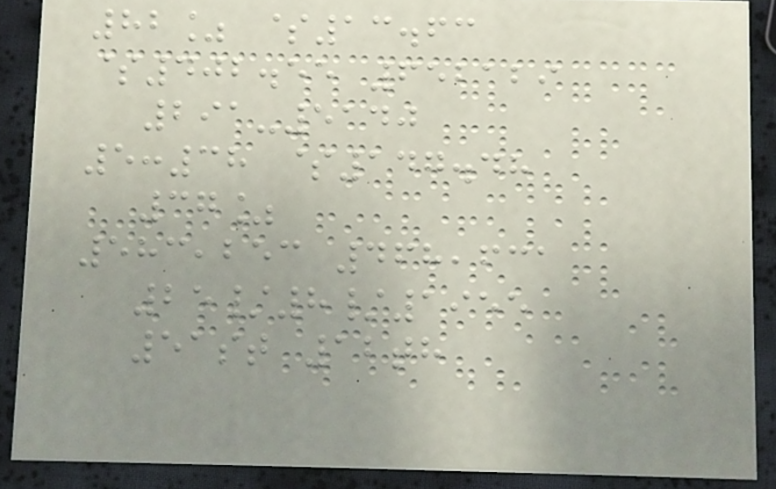82% $13.63
$402.55 652129
291-5140
5:38 $147.48
37%
583,253 468,631
25/8/1955
51st 12th
